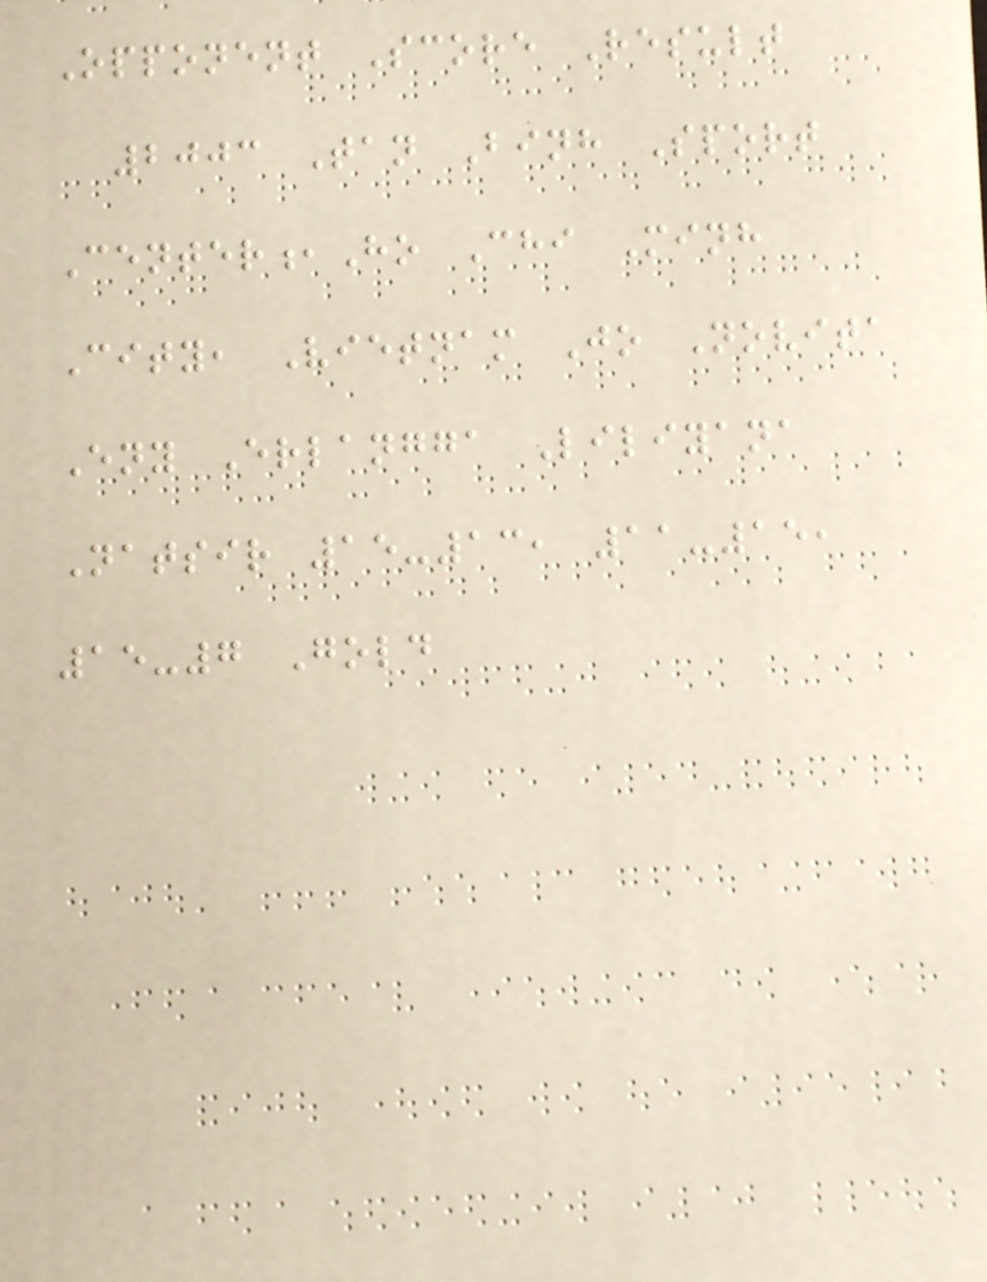Opponent Score Result
2003 Tan Binh Sport
Center,Ho Chi Minh
City, Vietnam Jo Novita
Eny Erlangga Liliyana
Natsir 15-13, 11-15,
15-7 Gold
